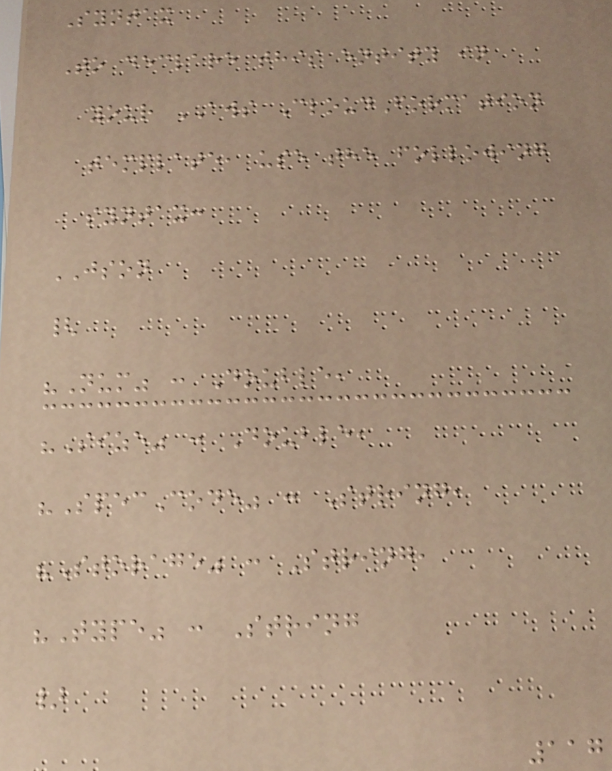Syntax
To declare this entity in
your AWS CloudFormation
template, use the following
syntax:
JSON
{
"Num" : Double,
"Size" : Double,
"SpecCode" : String,
"Storage" : String,
"Type" : String
}
117
